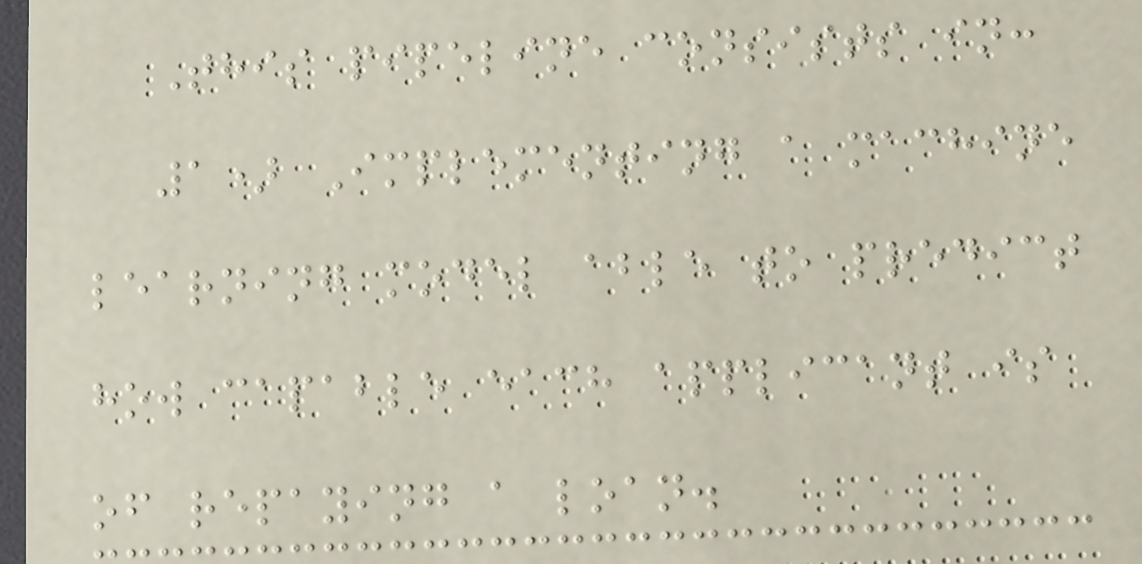This pipeline consists in:
1) Implementing a machine
learning model able to predict
how capable each applicant is
of repaying a loan.
